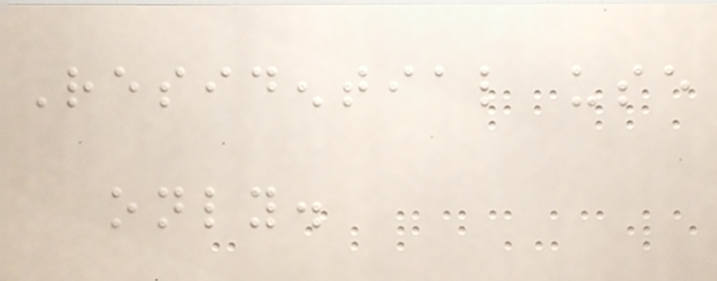Residential use
only.
